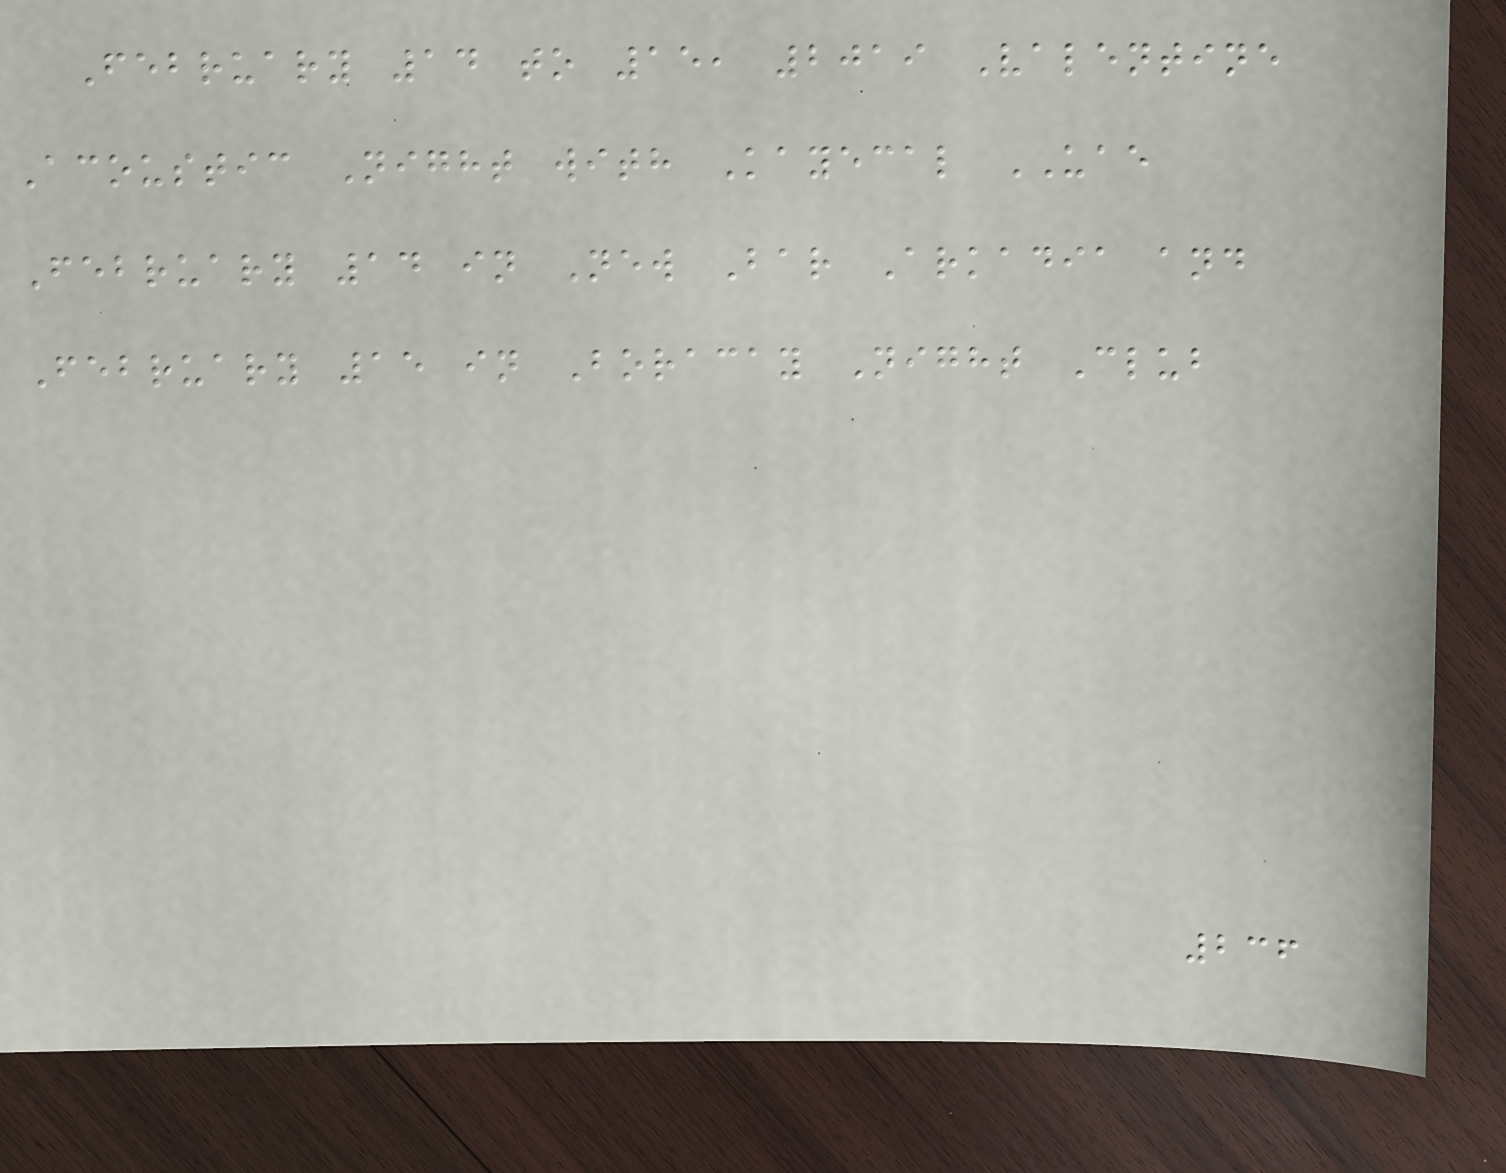February 14 to 15, 2019 Valentine
Acoustic Night with Kayecal UAE
February 14 in New Bar Arkadia and
February 15 in Boracay Night Club
236
